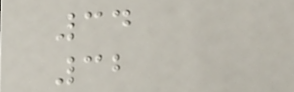34
32
